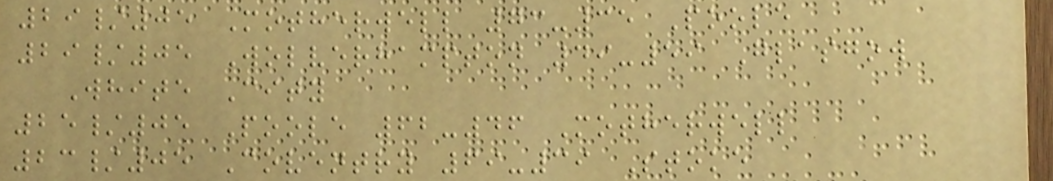29/05 Motherwell 73-35 Poole
29/05 Wolverhampton 49-59 Glasgow
White City
25/05 Poole 62-46 Motherwell
23/05 Coventry 69-39 Stoke
